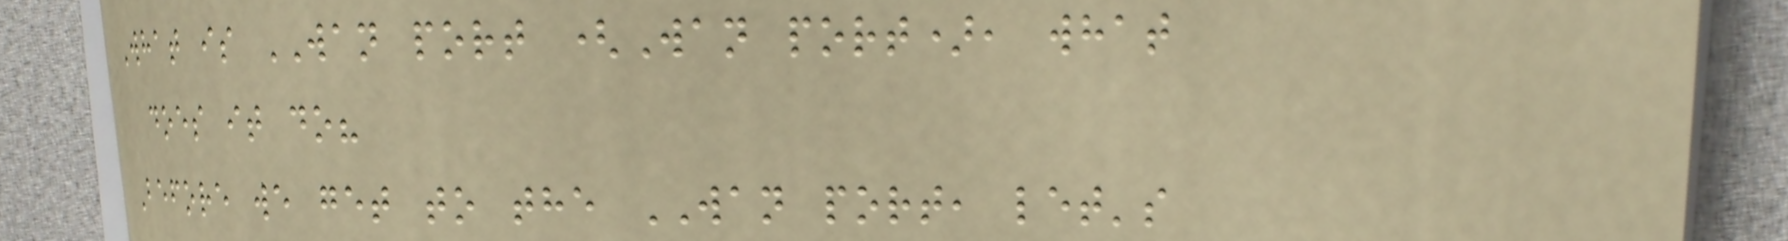What is WAN port (Wan port), what
does it do?
Before we get to the WAN port, let's
